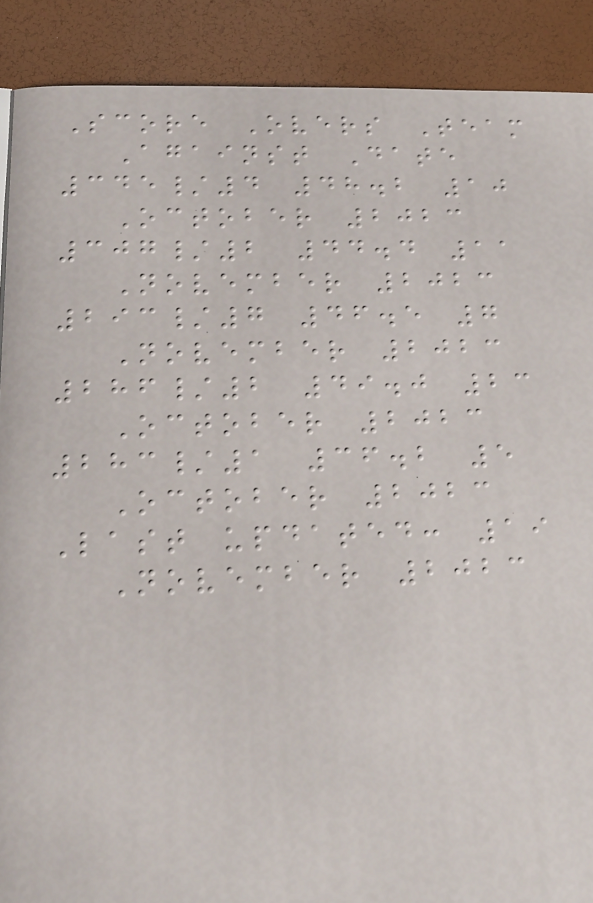Score Overs Team
Against Date
345/4 48.2 10
October 2023
307/2 44.4 11
November 2023
293/7 46.5 7
November 2023
286/2 49.0 23
October 2023
283/1 36.2 5
October 2023
Last updated: 19
November 2023
